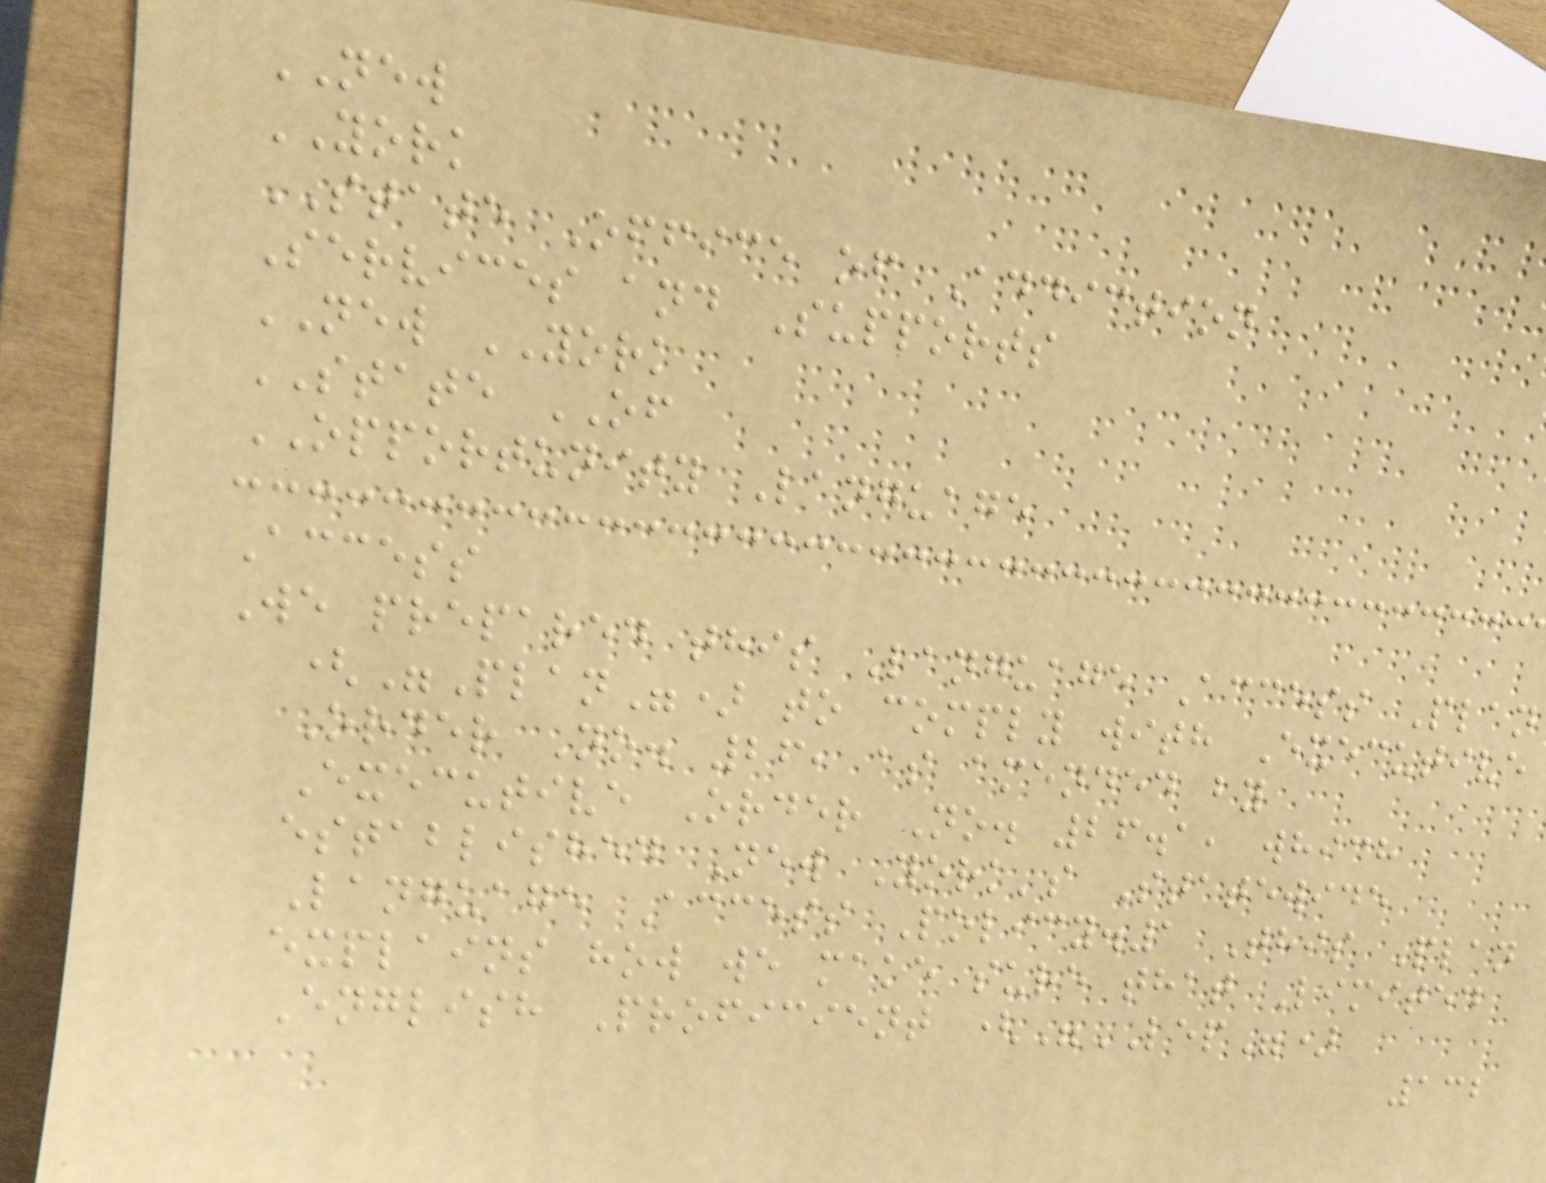NEW
YORK
STATE Office of Addiction
Services and Supports
NEW YORK
STATE OF
OPPORTUNITY Language
Access
We prepared this Language Access Plan
("Plan") to comply with Executive
Order No. 26, as amended by
Executive Order No. 26.1, which
established New York's Statewide
Language Access Policy.1 This Plan
explains how we make sure that Limited
English Proficient ("LEP")
132
